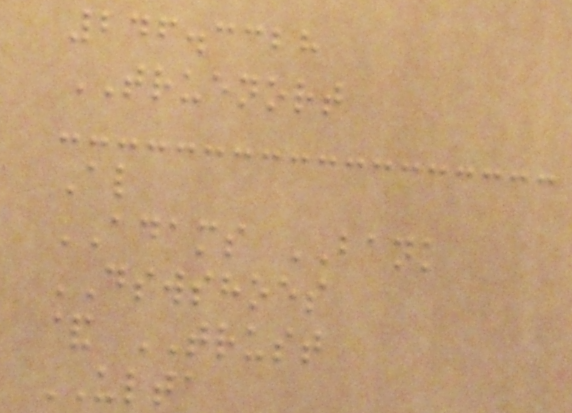246.3328
TRUENORT
Al
ADAMS BANK
DSWSHOES
& TRUST
ULTA
